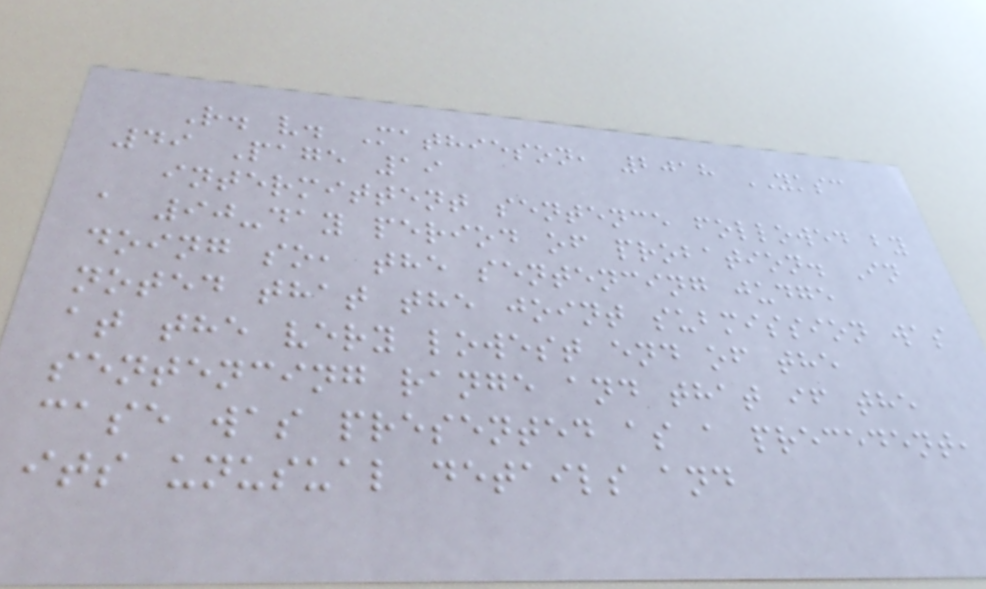R. v. Mathieson, 2018 YKSC
49 Page 19
intermittent sentence followed by
a 90-day period of probation. In
doing so, the sentencing judge
noted that the joint submission was
at the very lowest end of the
sentencing range and that if the
case was presented as a precedent,
its unusual details and
